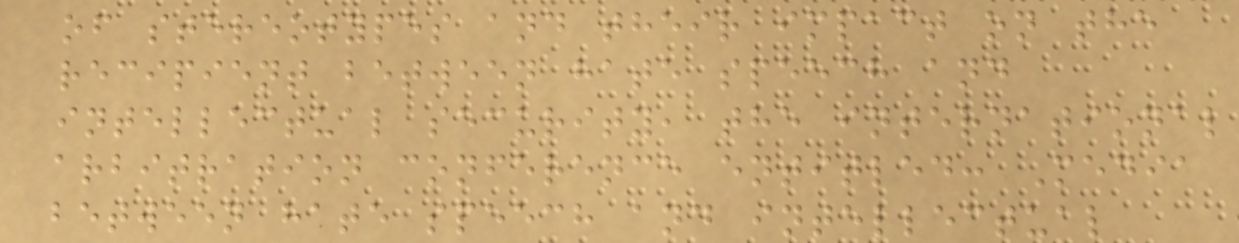of stereotypes and their impact on the
recipient between hate speech and
intellectual security, the international
arbitration conference entitled: Media
between hate speech and intellectual
